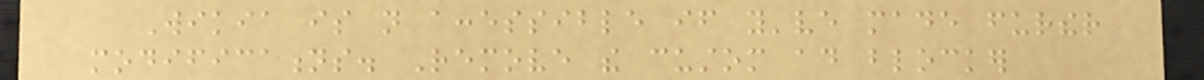Wikia is not accessible if you've made further
modifications. Remove the custom ad blocker
